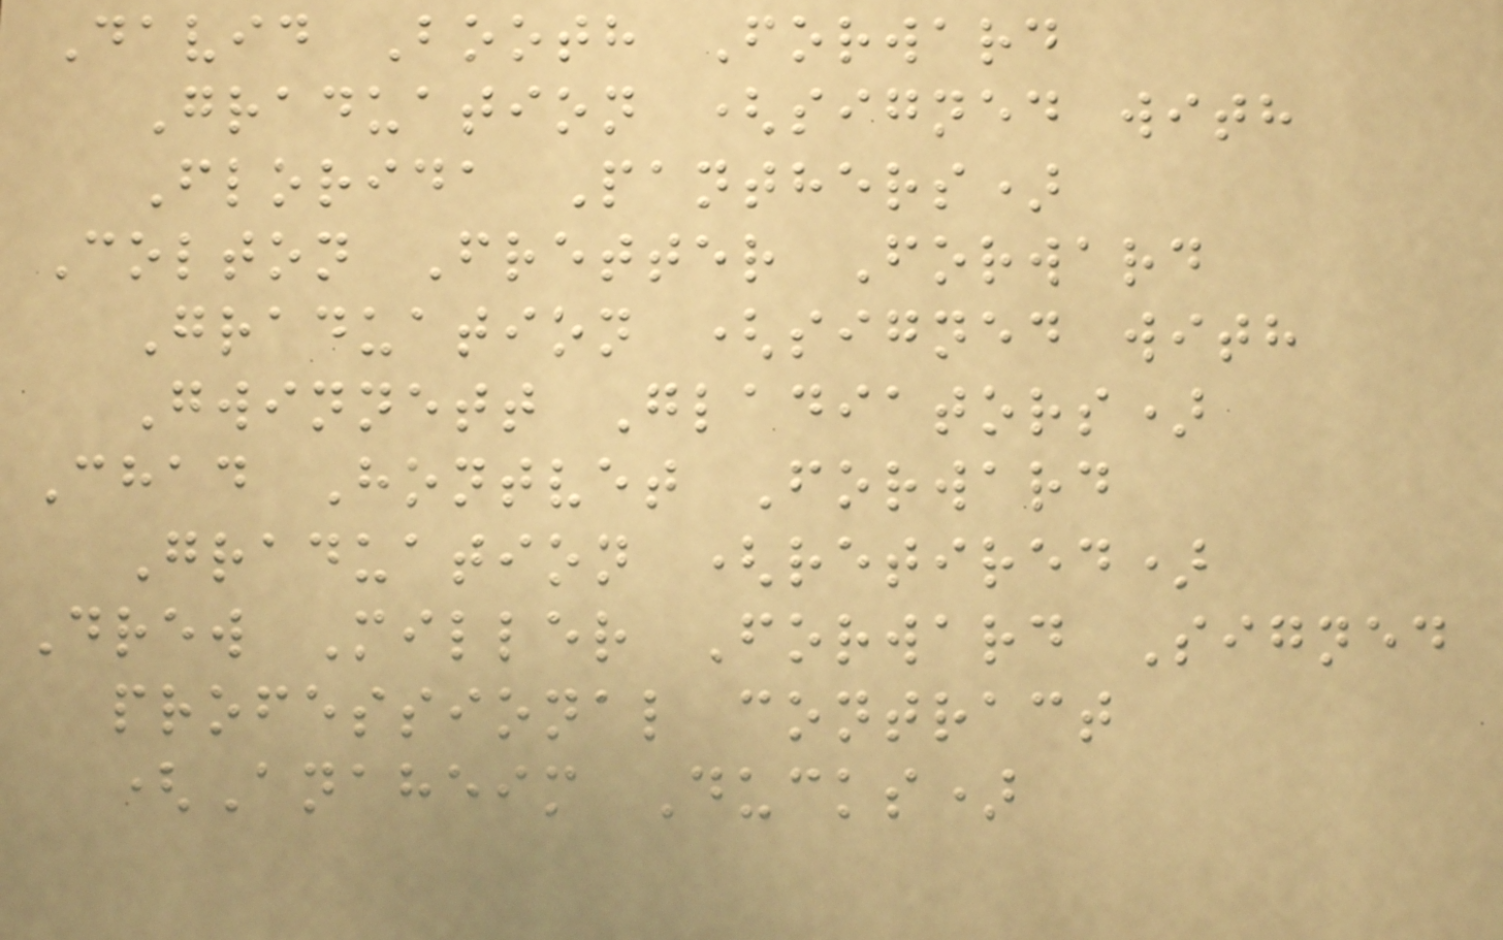David Booth Forward
Graduation (signed with
Florida Panthers)
Colton Fretter Forward
Graduation (signed with
Gwinnett Gladiators)
Chad Hontvet Forward
Graduation (retired)
Drew Miller Forward Signed
professional contract
(Anaheim Ducks)
